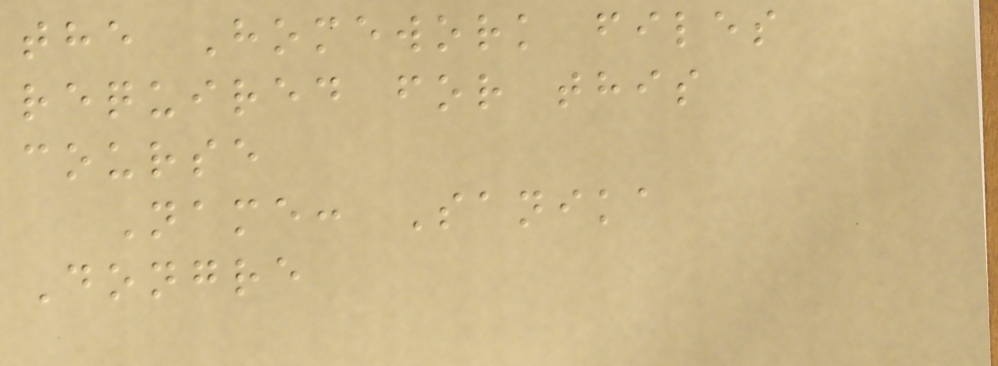the Homework files
required for this
course
Name: Sanika
Dongre
